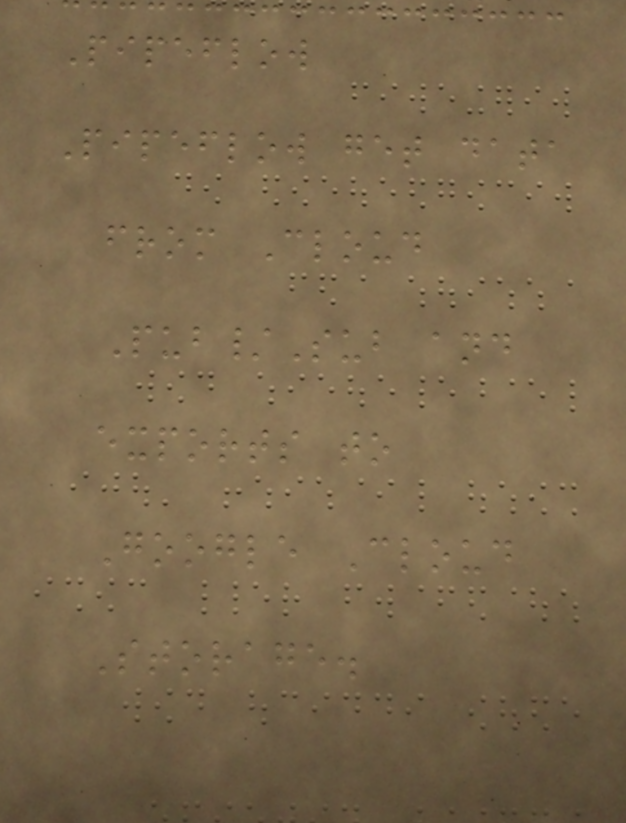Pipeflow
Pipeflow get data
from Cloud
Pub/Sub and
exports to
Google Cloud
Storage.
